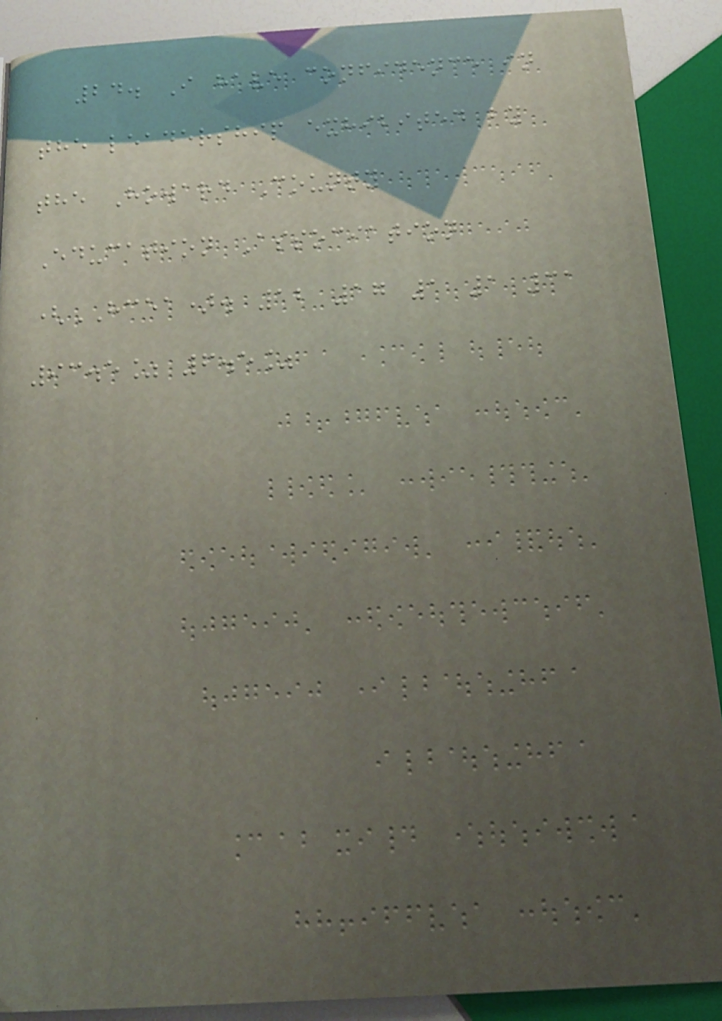24. I have confidence in
the leadership exhibited by
the Howard County
Education Association
(HCEA). 12 17 1 1 31
93.5% 6.5%
